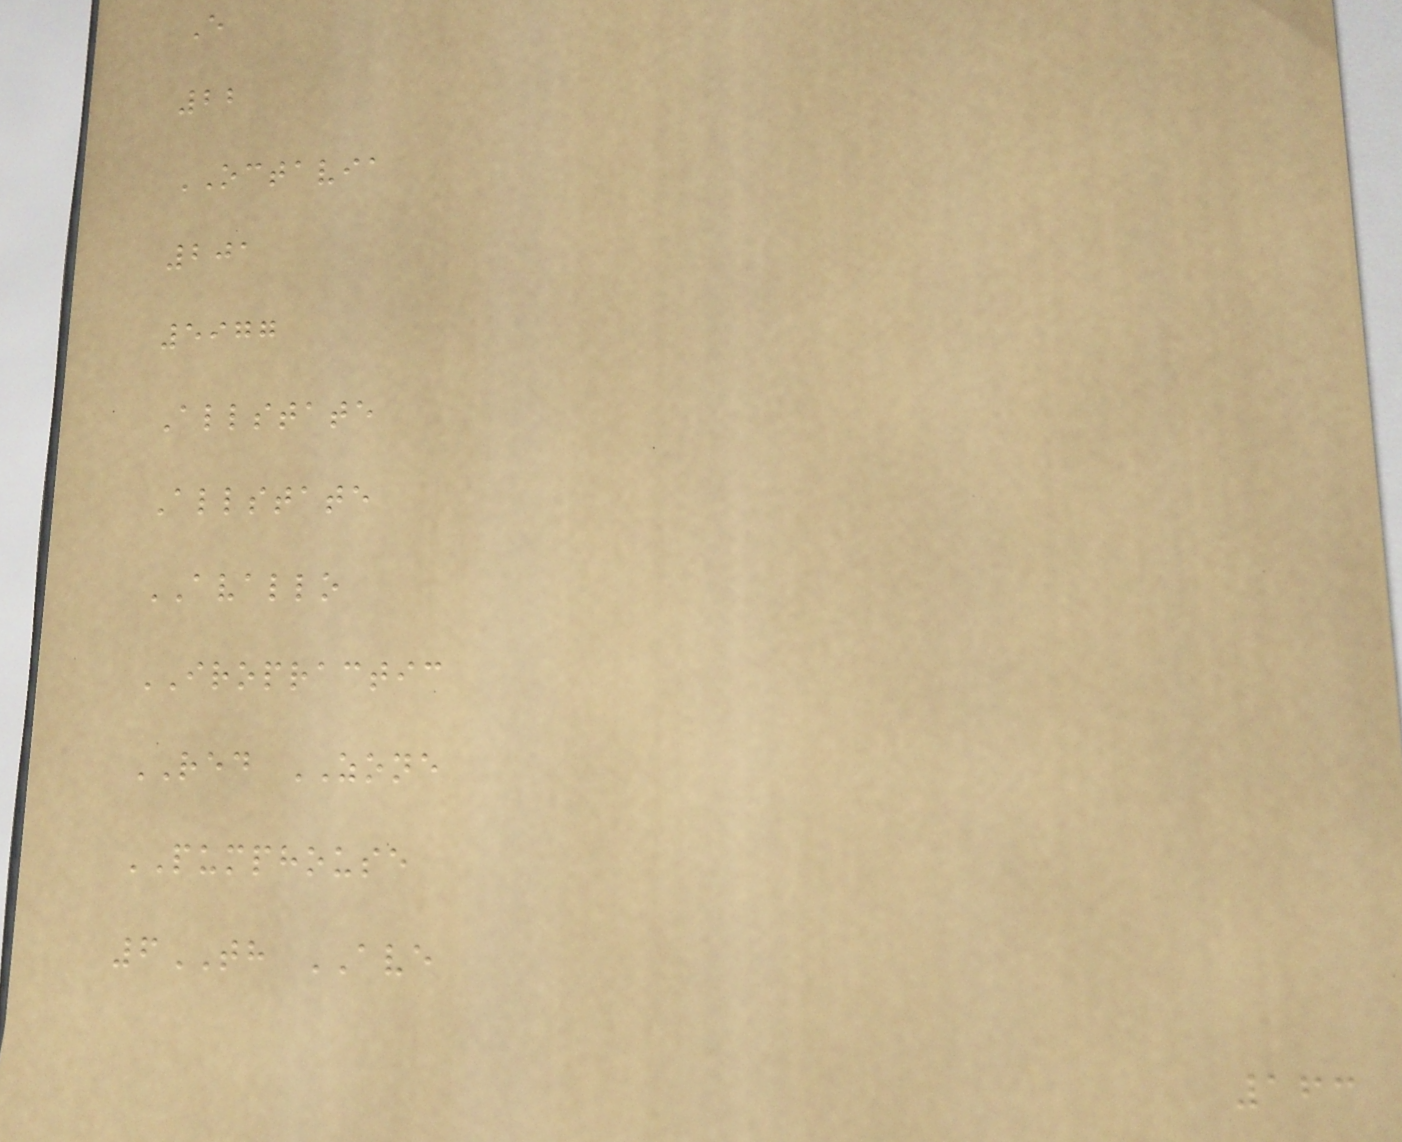E
22
OCTAVIA
201
5977
Allstate
Allstate
AVALLO
IROPRACTIC
RED ZONE
PUMPHOUSE
6TH AVE
163
